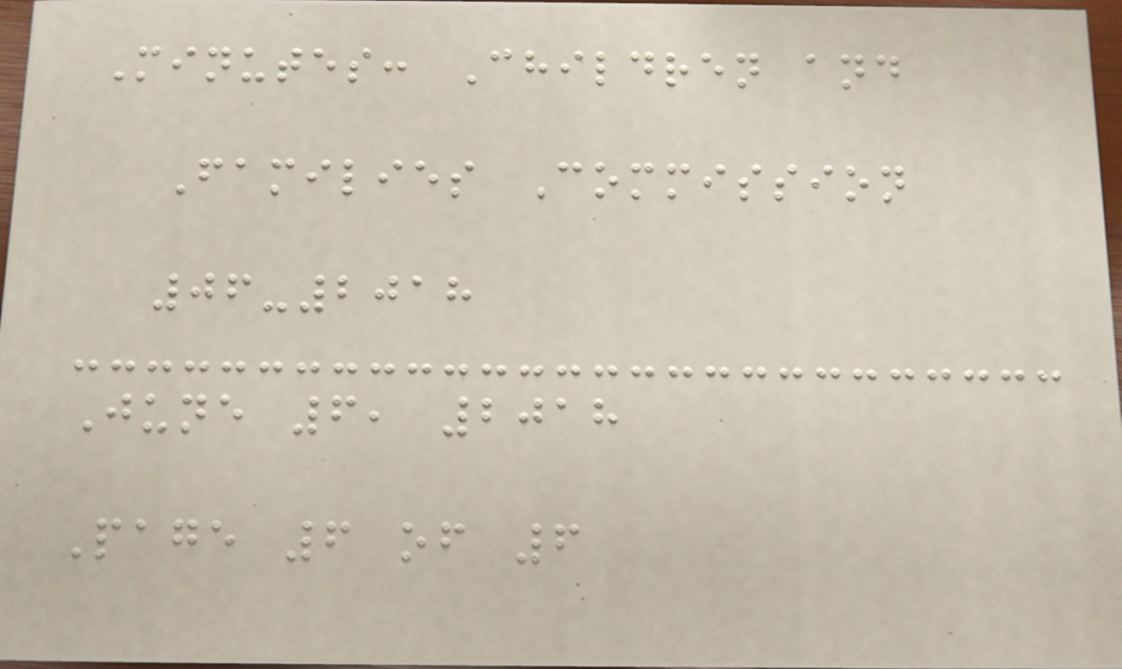Minutes: Children and
Families Commission
06-2018
June 6, 2018
Page 6 of 6
